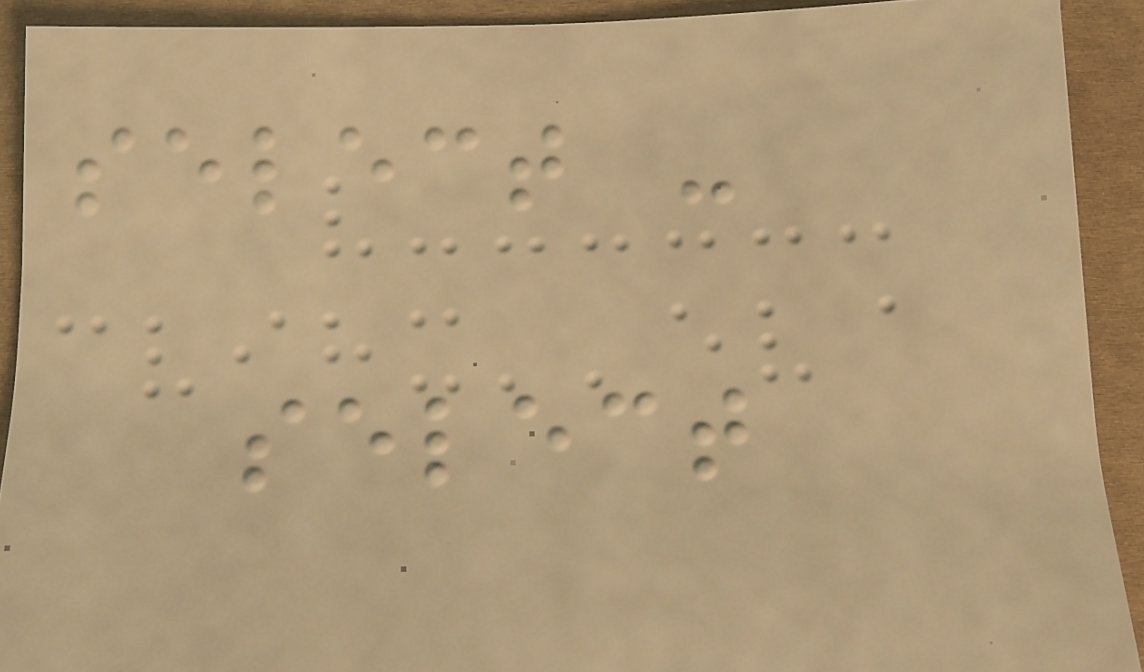select -
select
